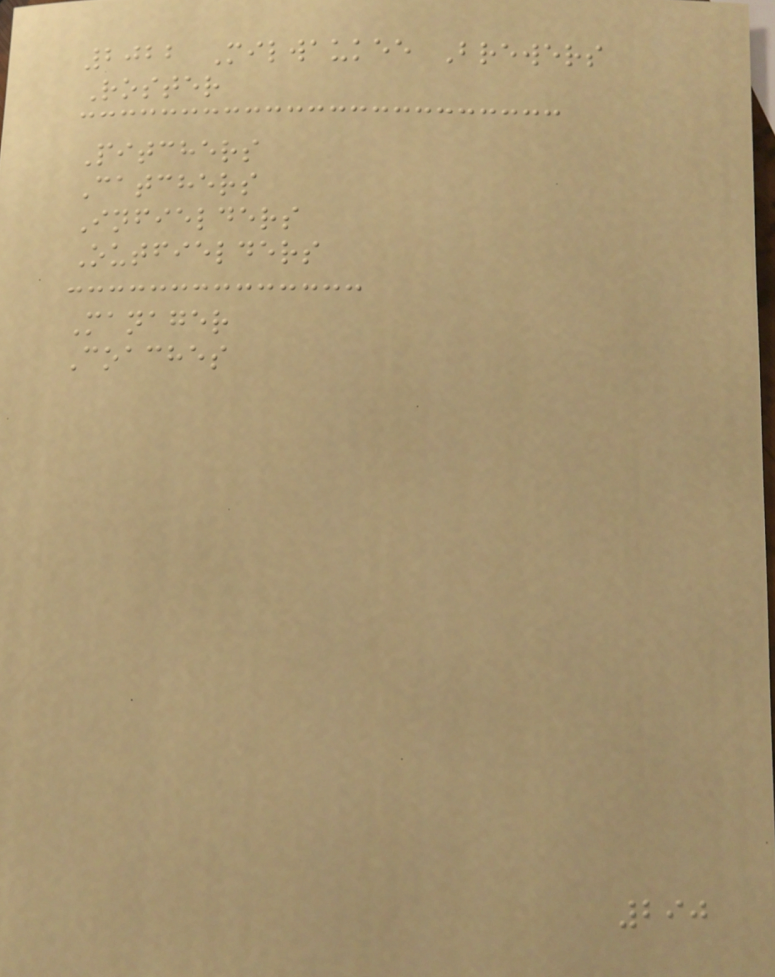2022 Milwaukee Brewers
Roster
Pitchers
Catchers
Infielders
Outfielders
Manager
Coaches
290
